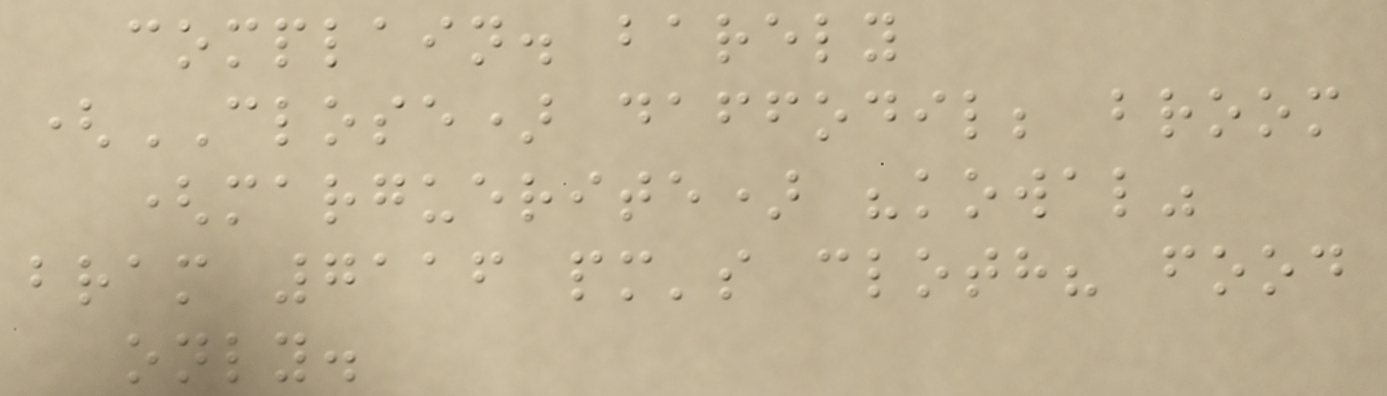complain. barely
(CLOSE) daffodil; broom
(marguerite) "kowal"
bram 7116 pm's cloth? food
only.
